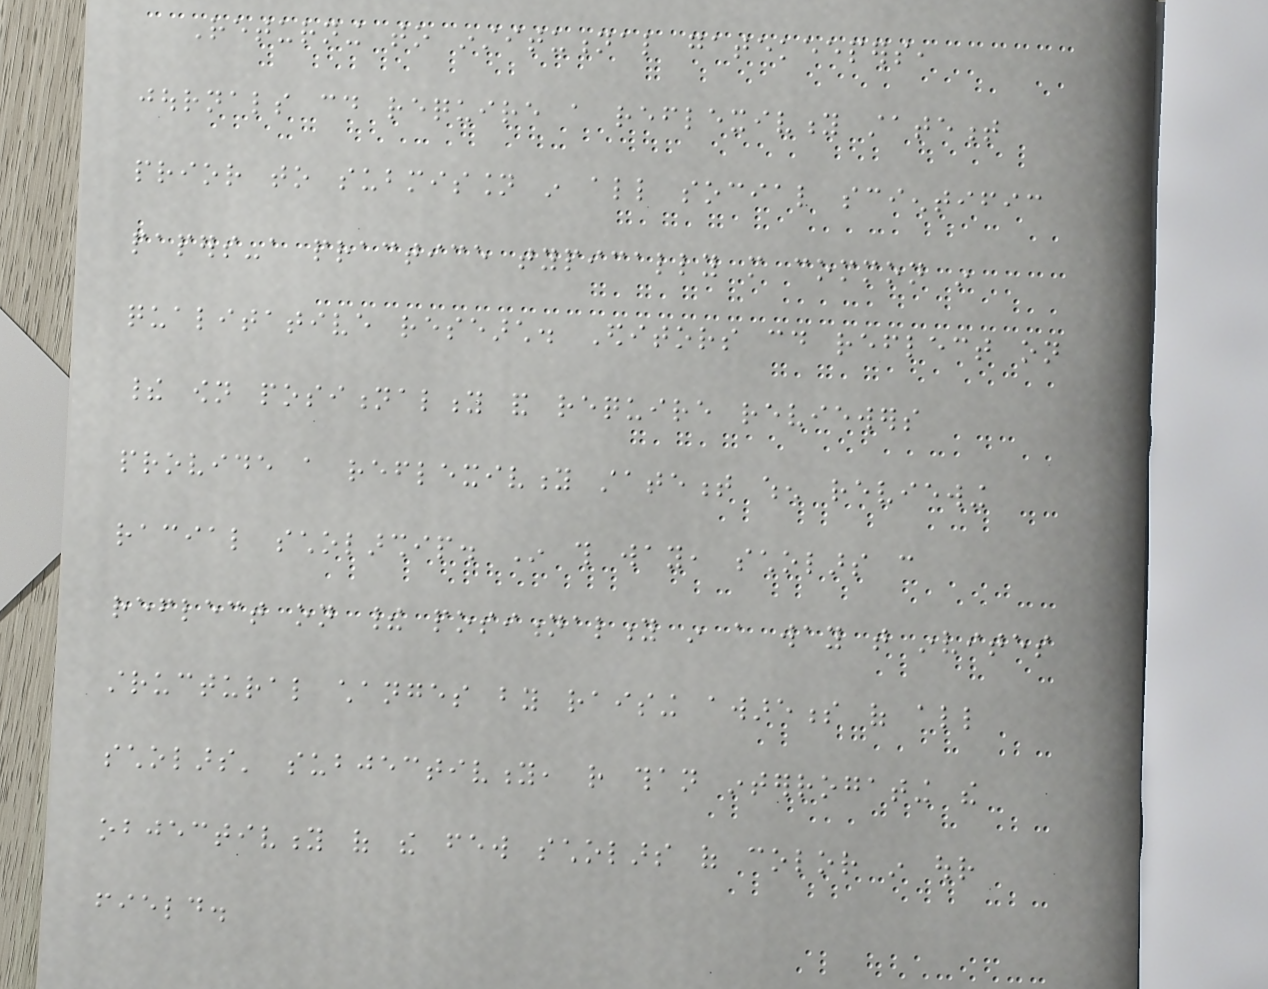Returning to institutional gatekeepers,
journals could require a reflexivity statement
prior to submission in all social scientific
papers-a practice typically more common in
qualitative research. Editors could reflect on
their own positionality and require reviewers
provide a reflexivity statement when reviewing
racial scholarship. In this way, scholars can
reflect on their positionality in a way that invites
structural changes by raising awareness of all
scholars' subjectivity, rather than interrogating the
objectivity of the few scholars of color in our
field.
